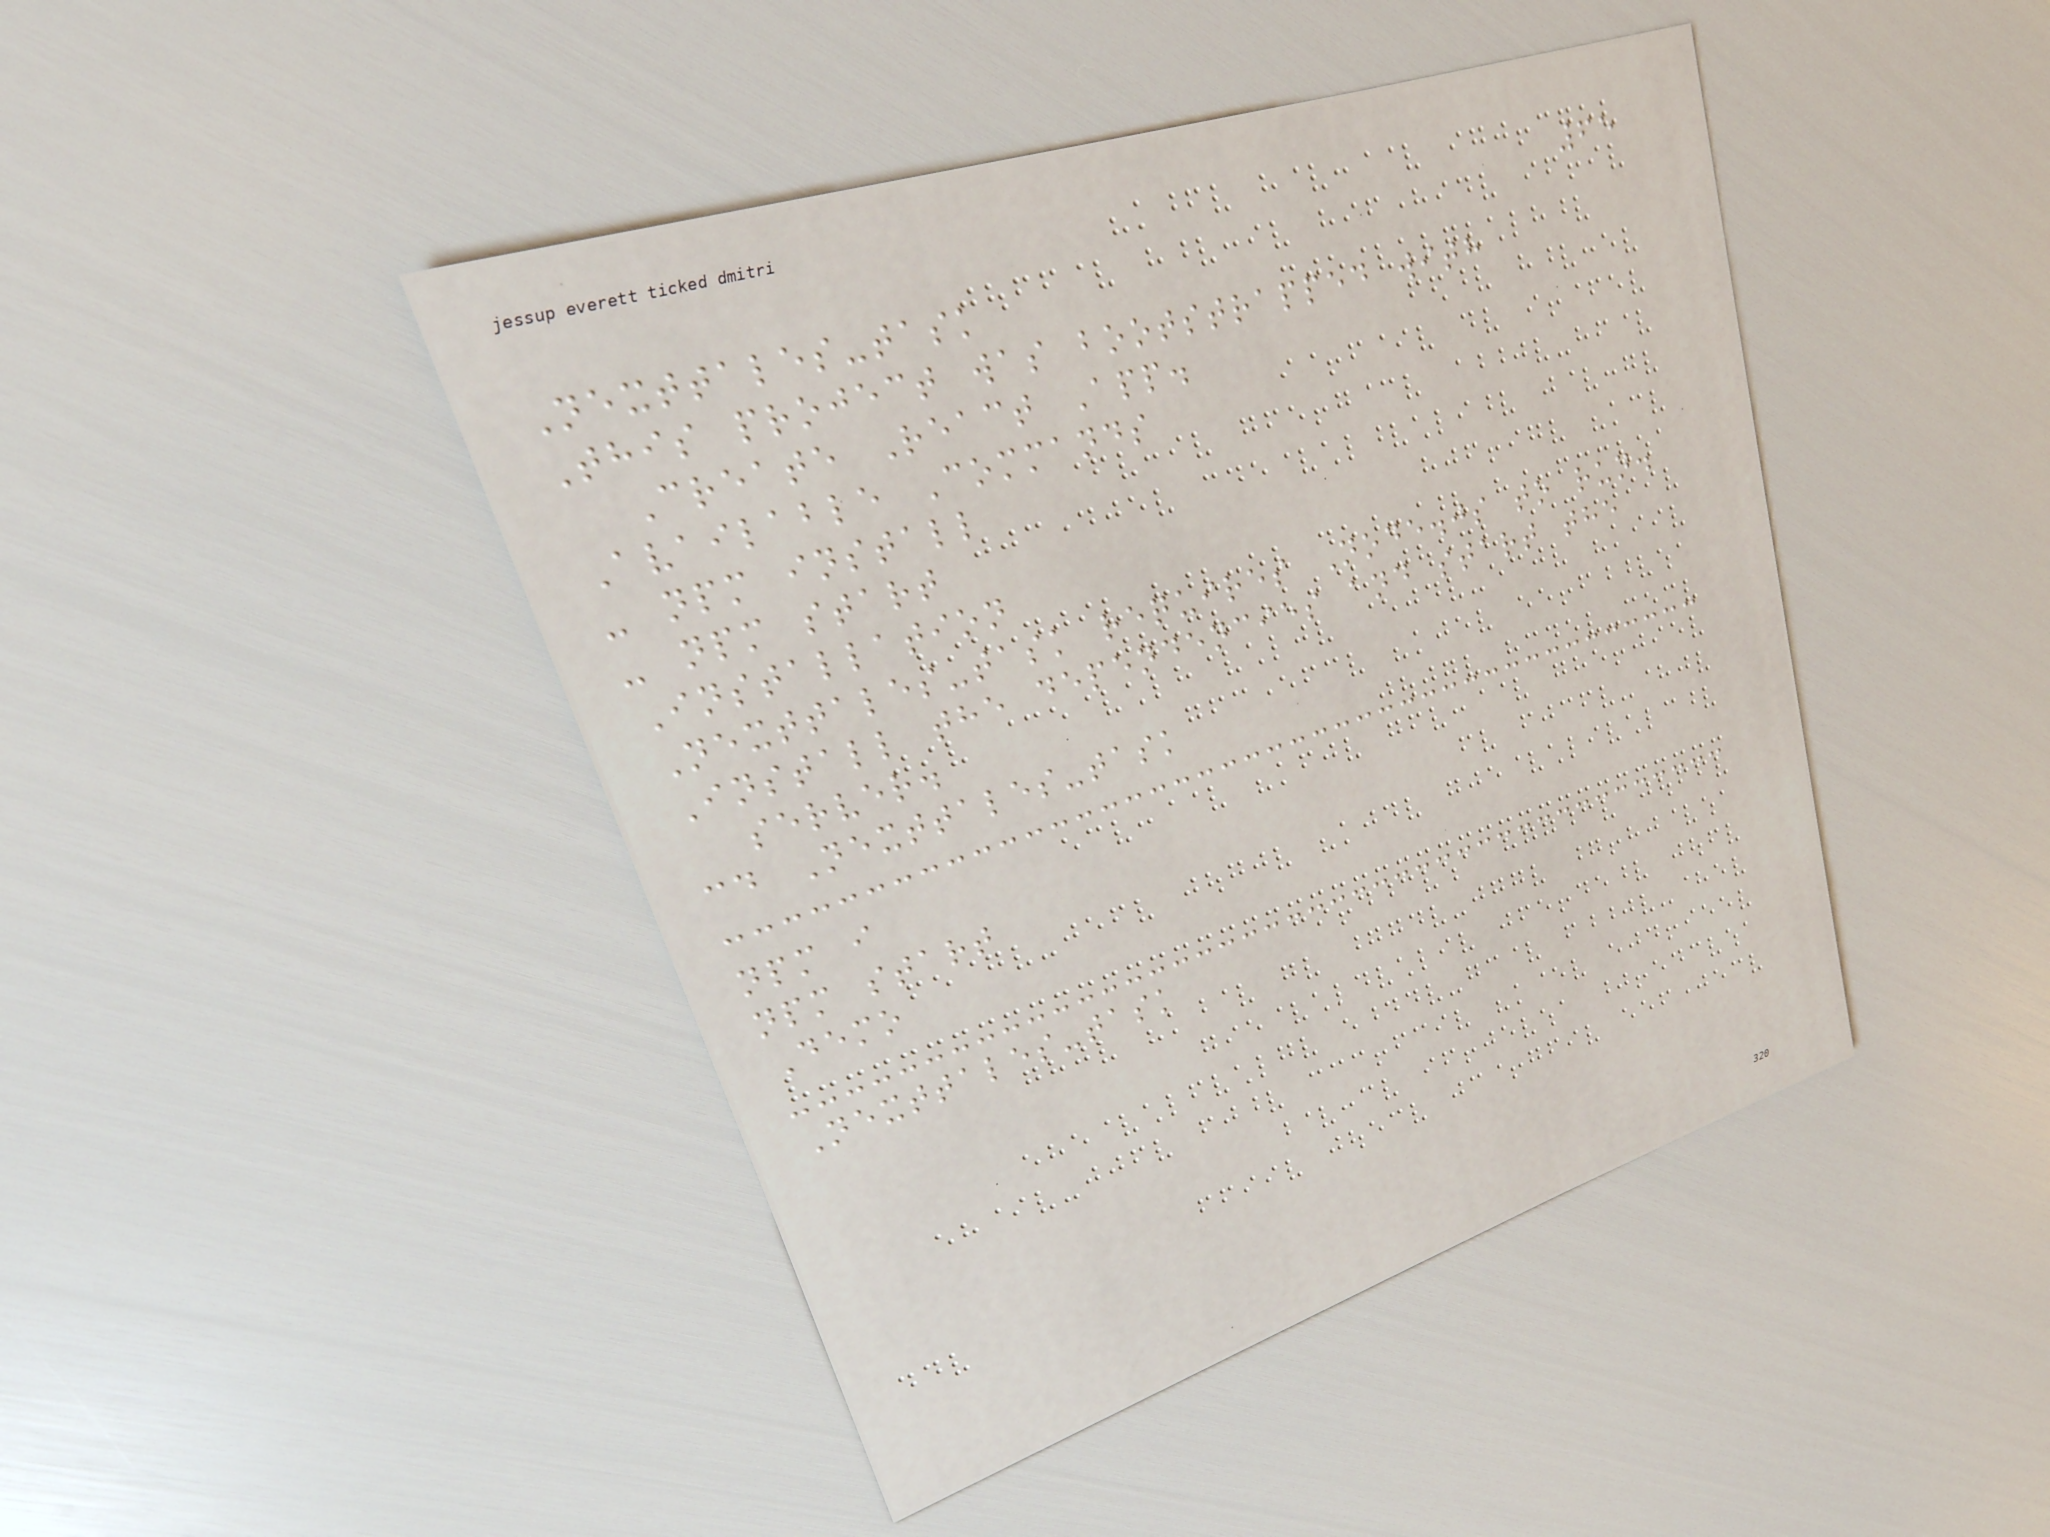65
Nexttales-task
This project was bootstrapped with
Create React App.
Available Commands
- npm install
- npm start
Installation
Nexttales-task requires Node.js to run.
Install the dependencies and start the
server.
cd Nexttales-task
npm i
npm start
Demo
Nexttales-task
